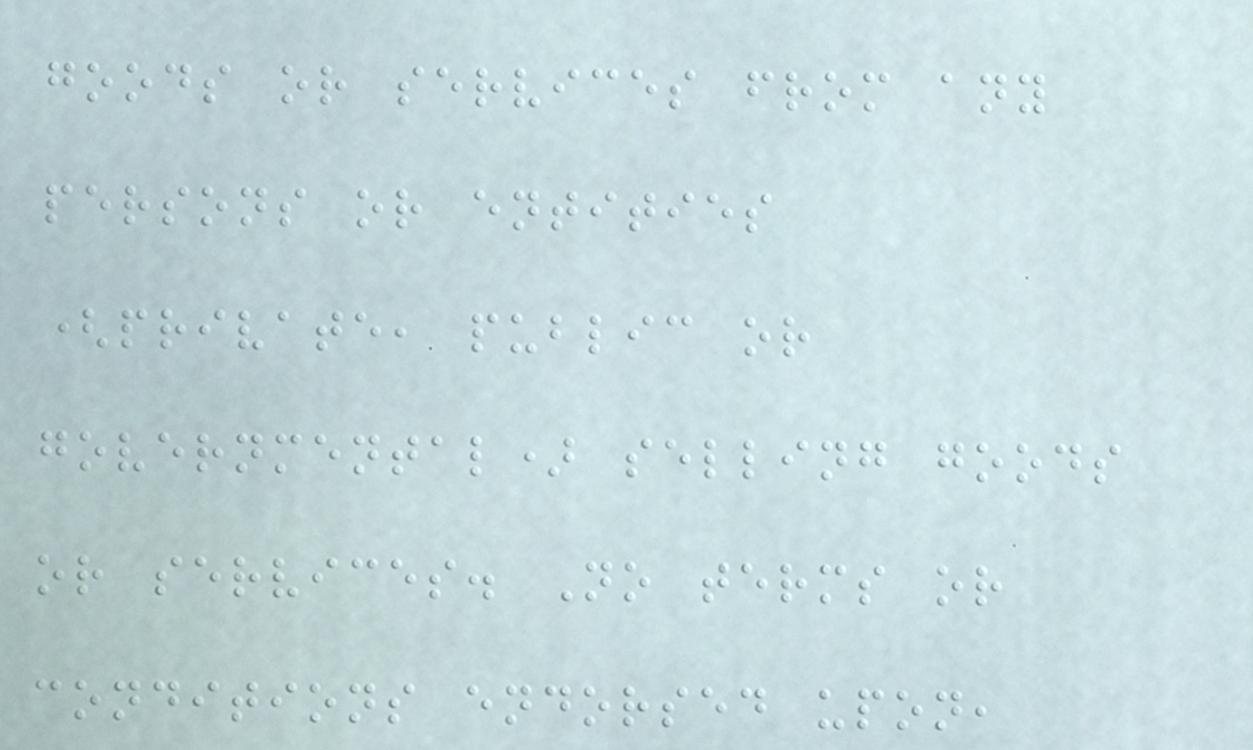goods or services from any
persons or entities
(private, public or
governmental) selling goods
or services. No terms or
conditions endorsed upon,
